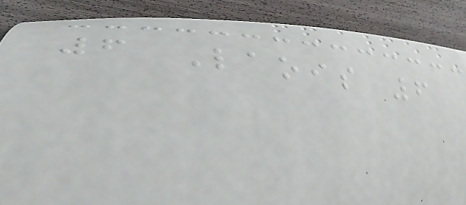6 Laois 6
